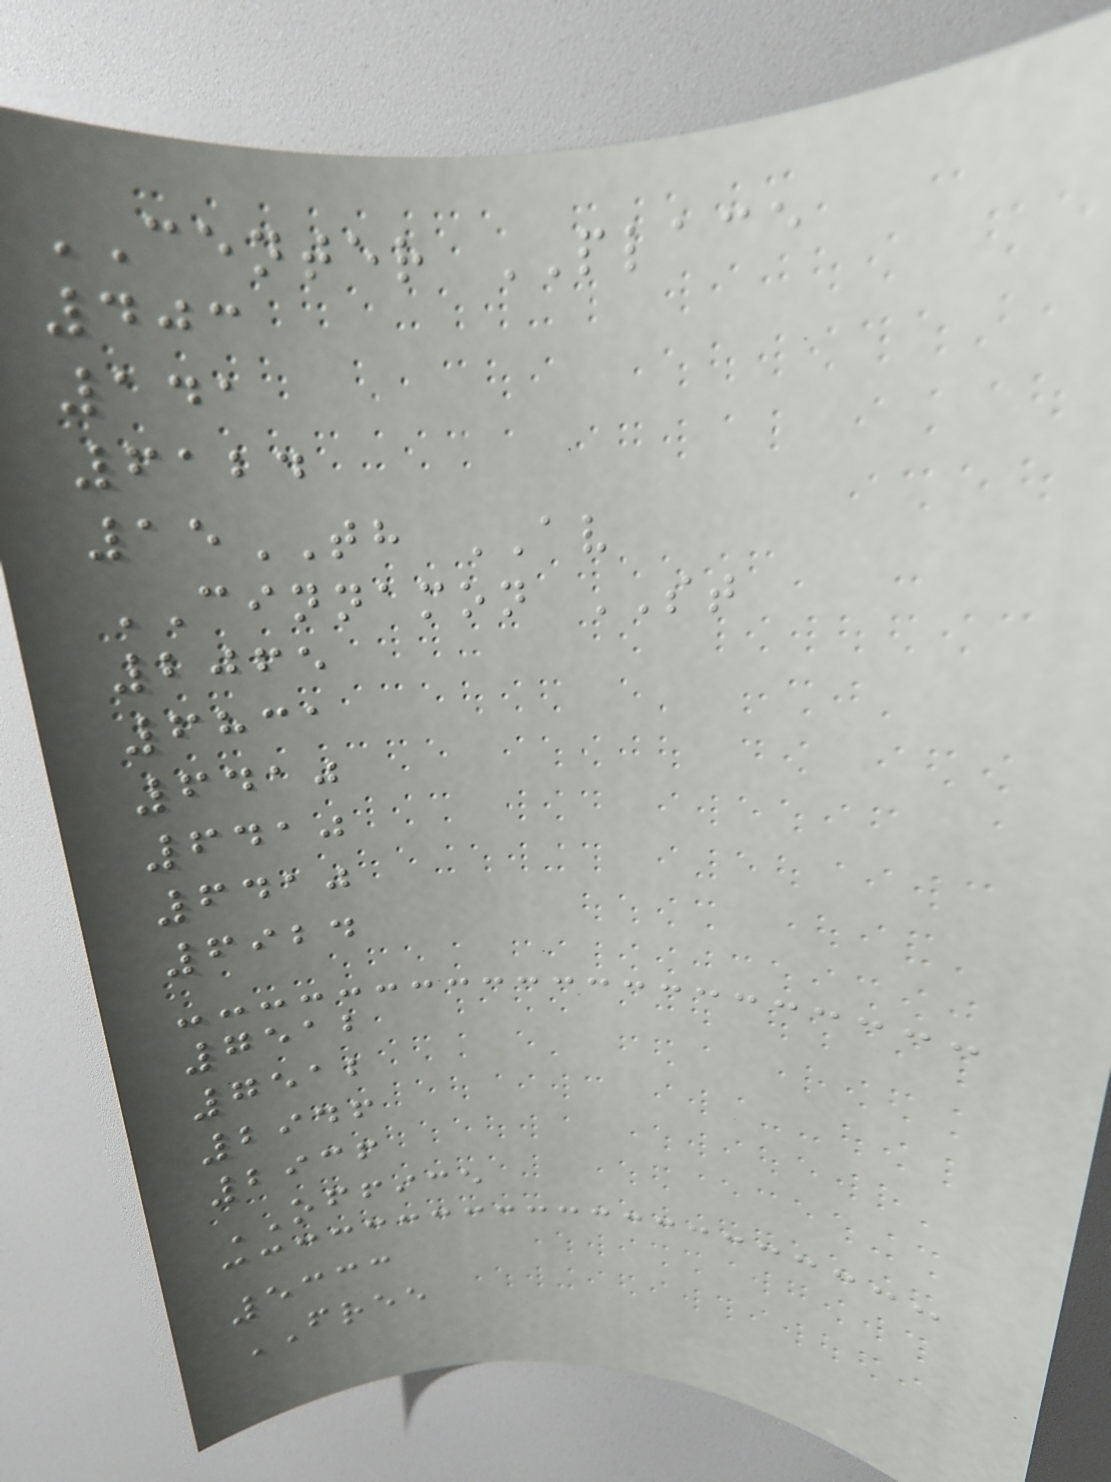CENTER PLACE
403
141
6124
15TH AV
CINNAMON ST
2065
6831
6410
6410
6410
6924
7512
7512
2946
2936
OFFICE
5333
FREE
